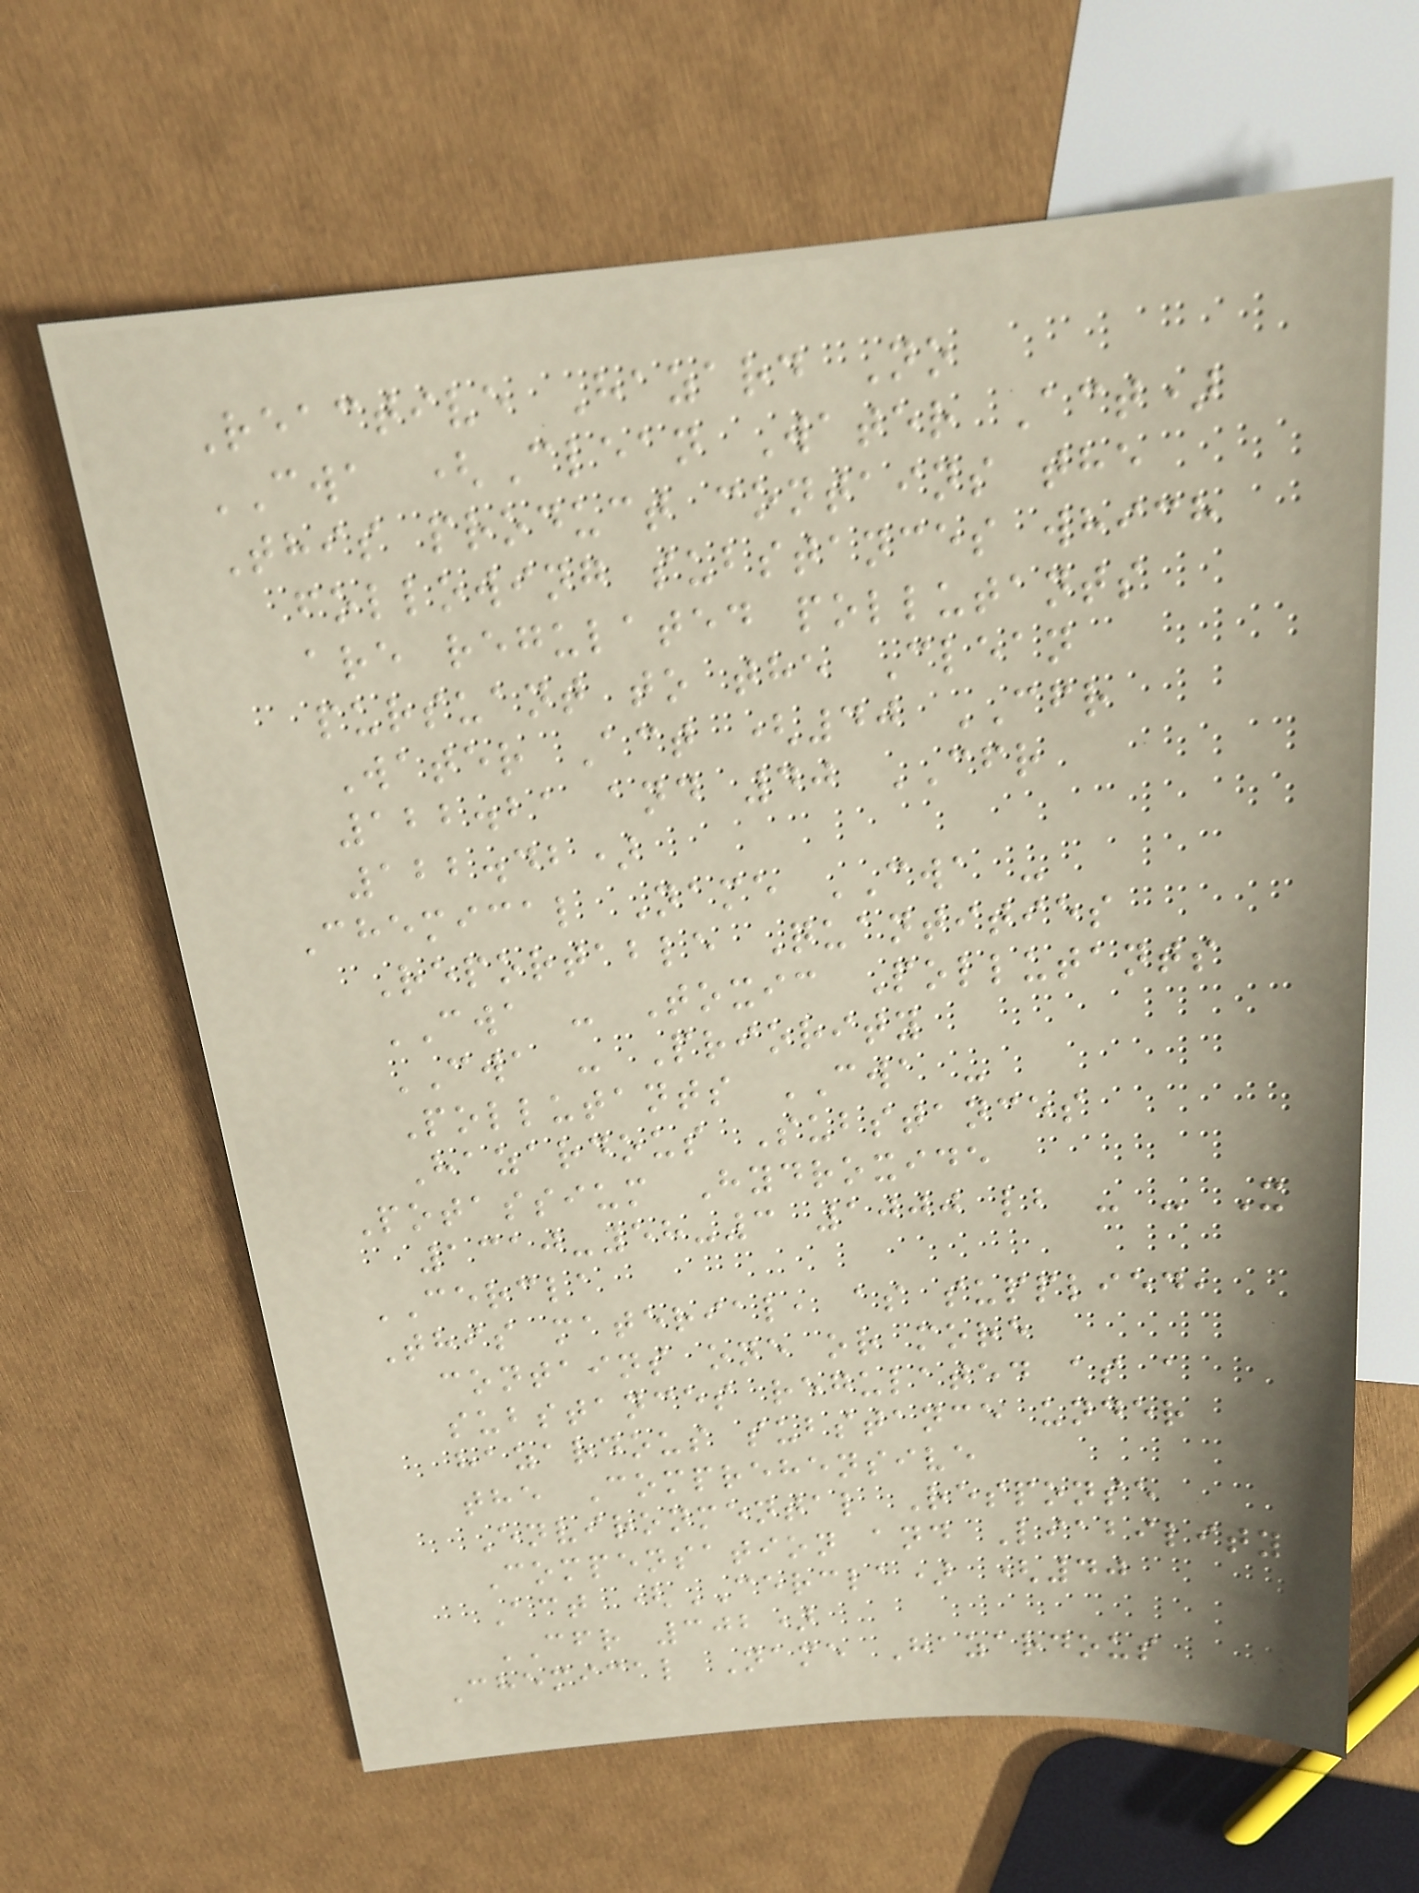Reactive Hazard No
CWA (Clean Water Act)
This product contains the
following substances which
are regulated pollutants
pursuant to the Clean
Water Act (40 CFR
122.21 and 40 CFR
122.42)
Chemical Name CWA -
Reportable Quantities
CWA - Toxic Pollutants
CWA - Priority
Pollutants CWA -
Hazardous Substances
Potassium Hydroxide
1310-58-3 1000 lb - - X
CERCLA
This material, as supplied,
contains one or more
substances regulated as a
hazardous substance under
the Comprehensive
Environmental Response
Compensation and Liability
Act (CERCLA) (40
CFR 302)
Chemical Name Hazardous
